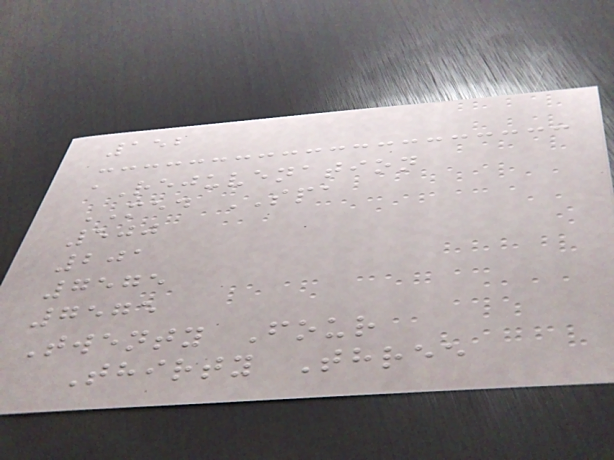152
aRejuvenation
MED SPA
500
201
7575
7575
Twenty Four
Thirty Three
